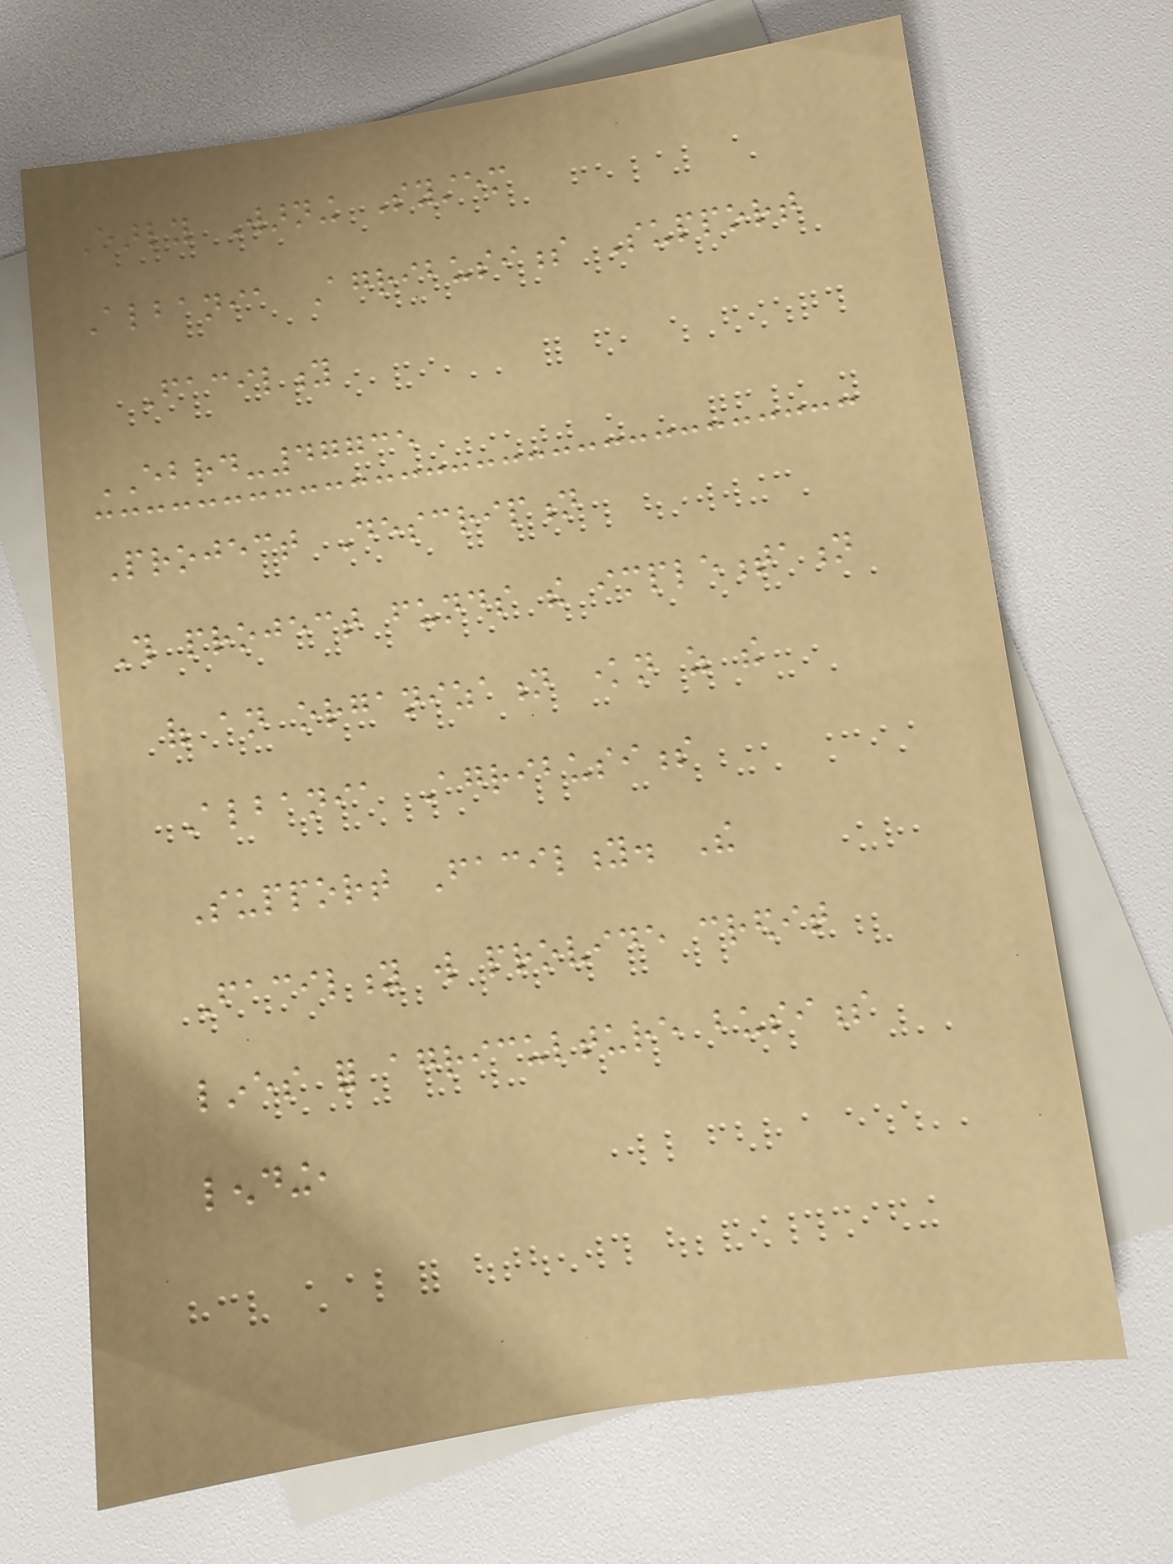Early Warning System
Albania Agribusiness Support
Facility
EBRD-47735
Project Description
This project funds the implementation
of an organization known as the
Albania Agribusiness
Support Facility. The
Facility will provide credit
lines for agriculture business
lending,
